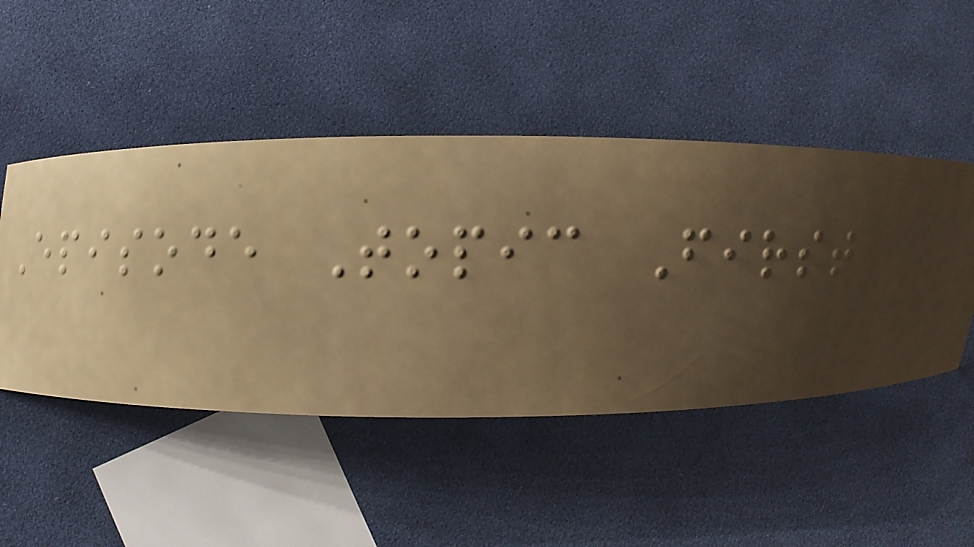Episode Topic First
